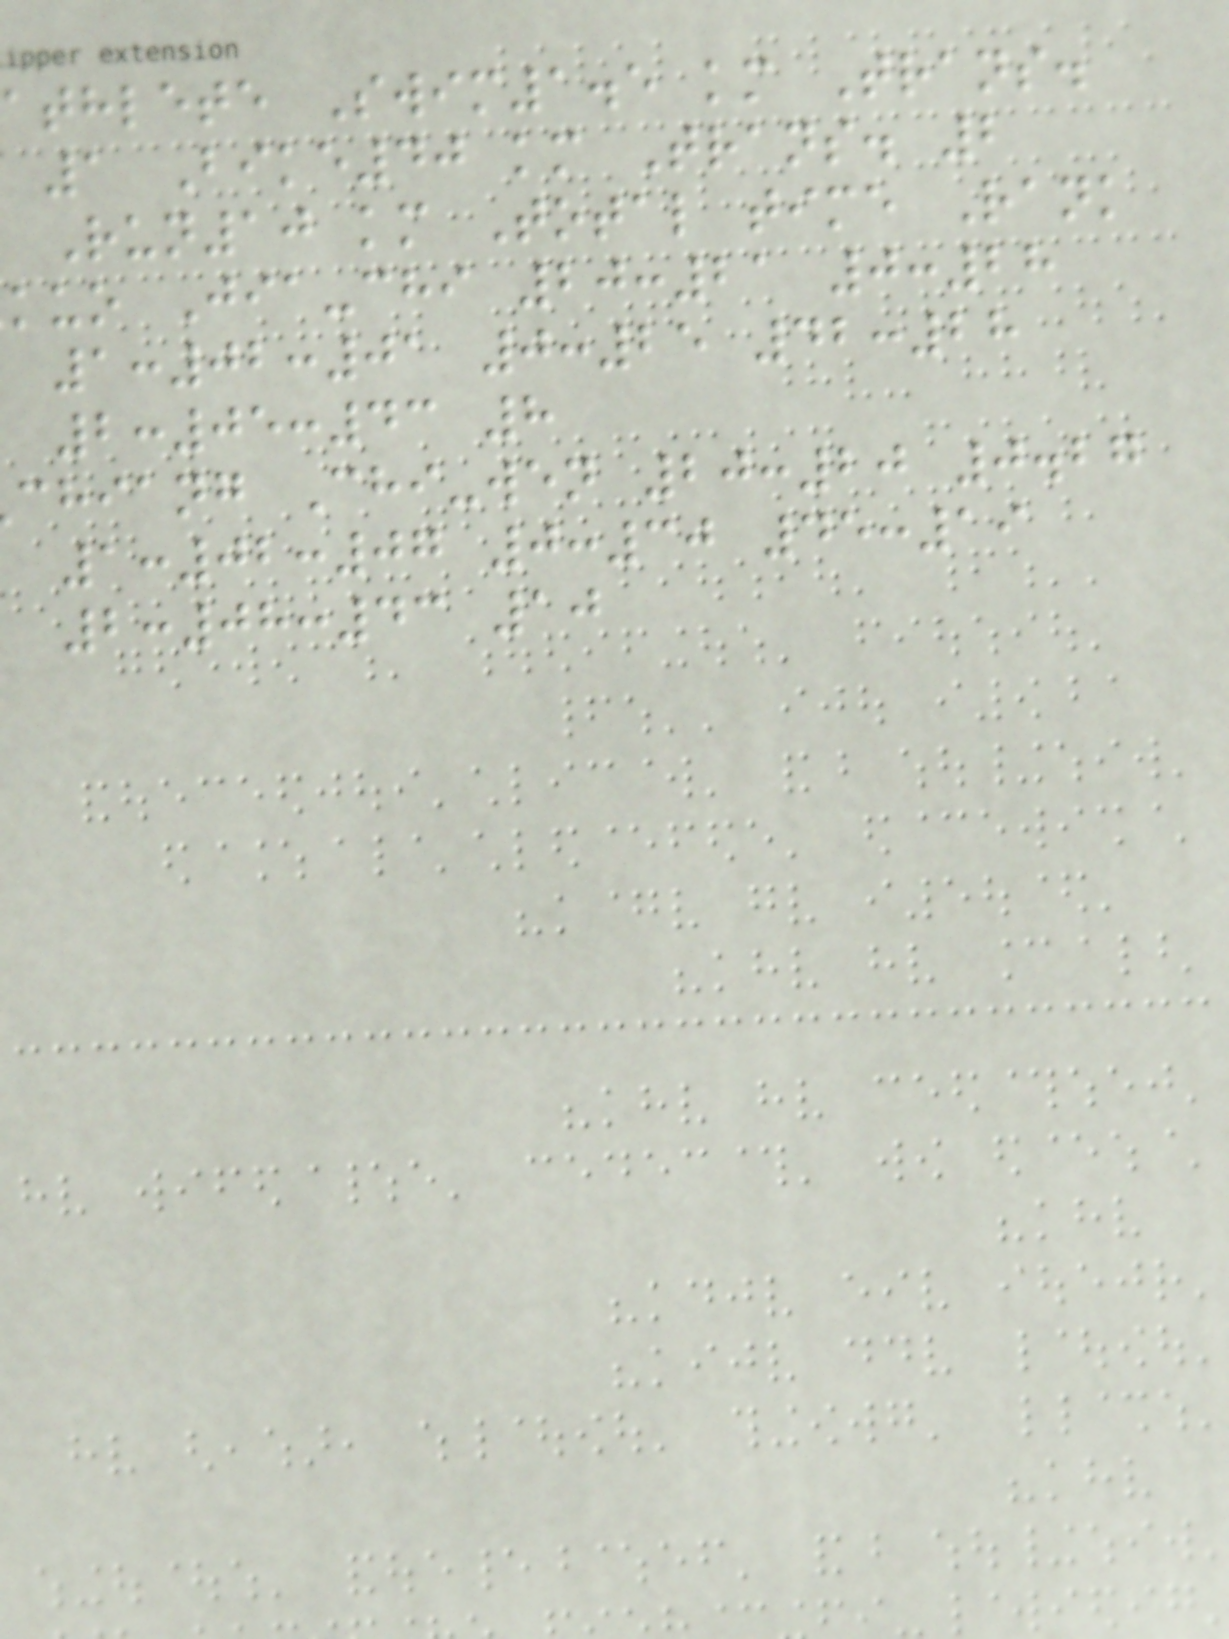athlete Swim1.5 km Trans.
1 Bike40 km Trans. 2
Run10 km Total time Rank
kuo Jia-chi 20:21 0:28
1:02:01 0:25 42:28
2:05:43 8
chiang Chi-wen 20:20 0.27
1:02:07 0:30 45:19
2:08:43 10
